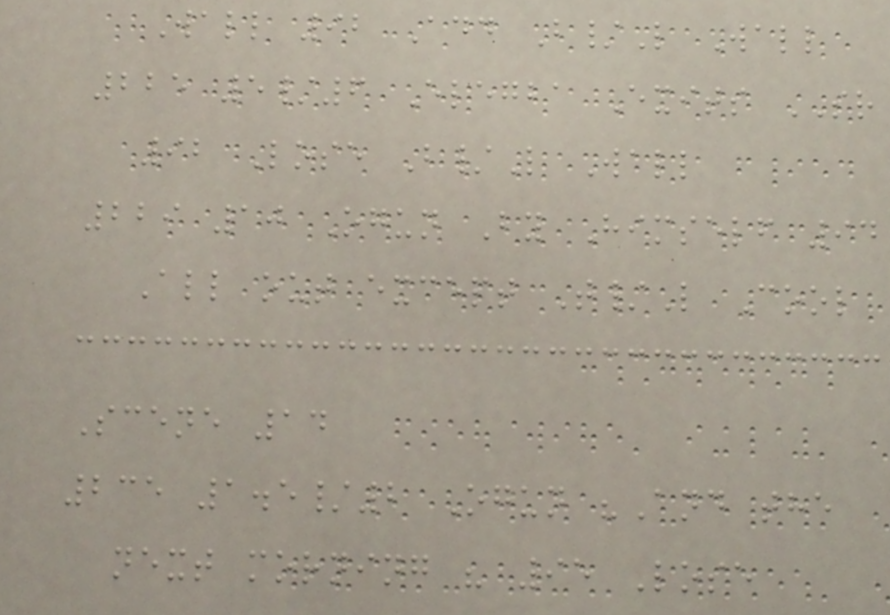Wall 92 Add B/L Wall
225 5/6 Elegba Exits SR
92 Lose B/L Wall
229 10 Ogun By Himself 94
All out except T/L Cool
Scene 14
235 1.5/2 Ogun "And the
next morning " 95 Lose
